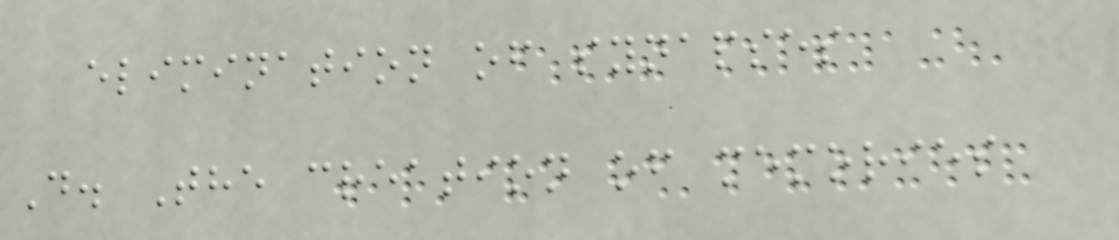elimination of synapses
D. The creation of memories
